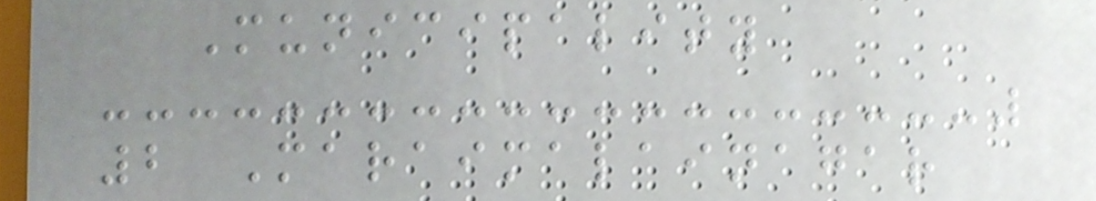Municipality
2 Maraimalainagar
